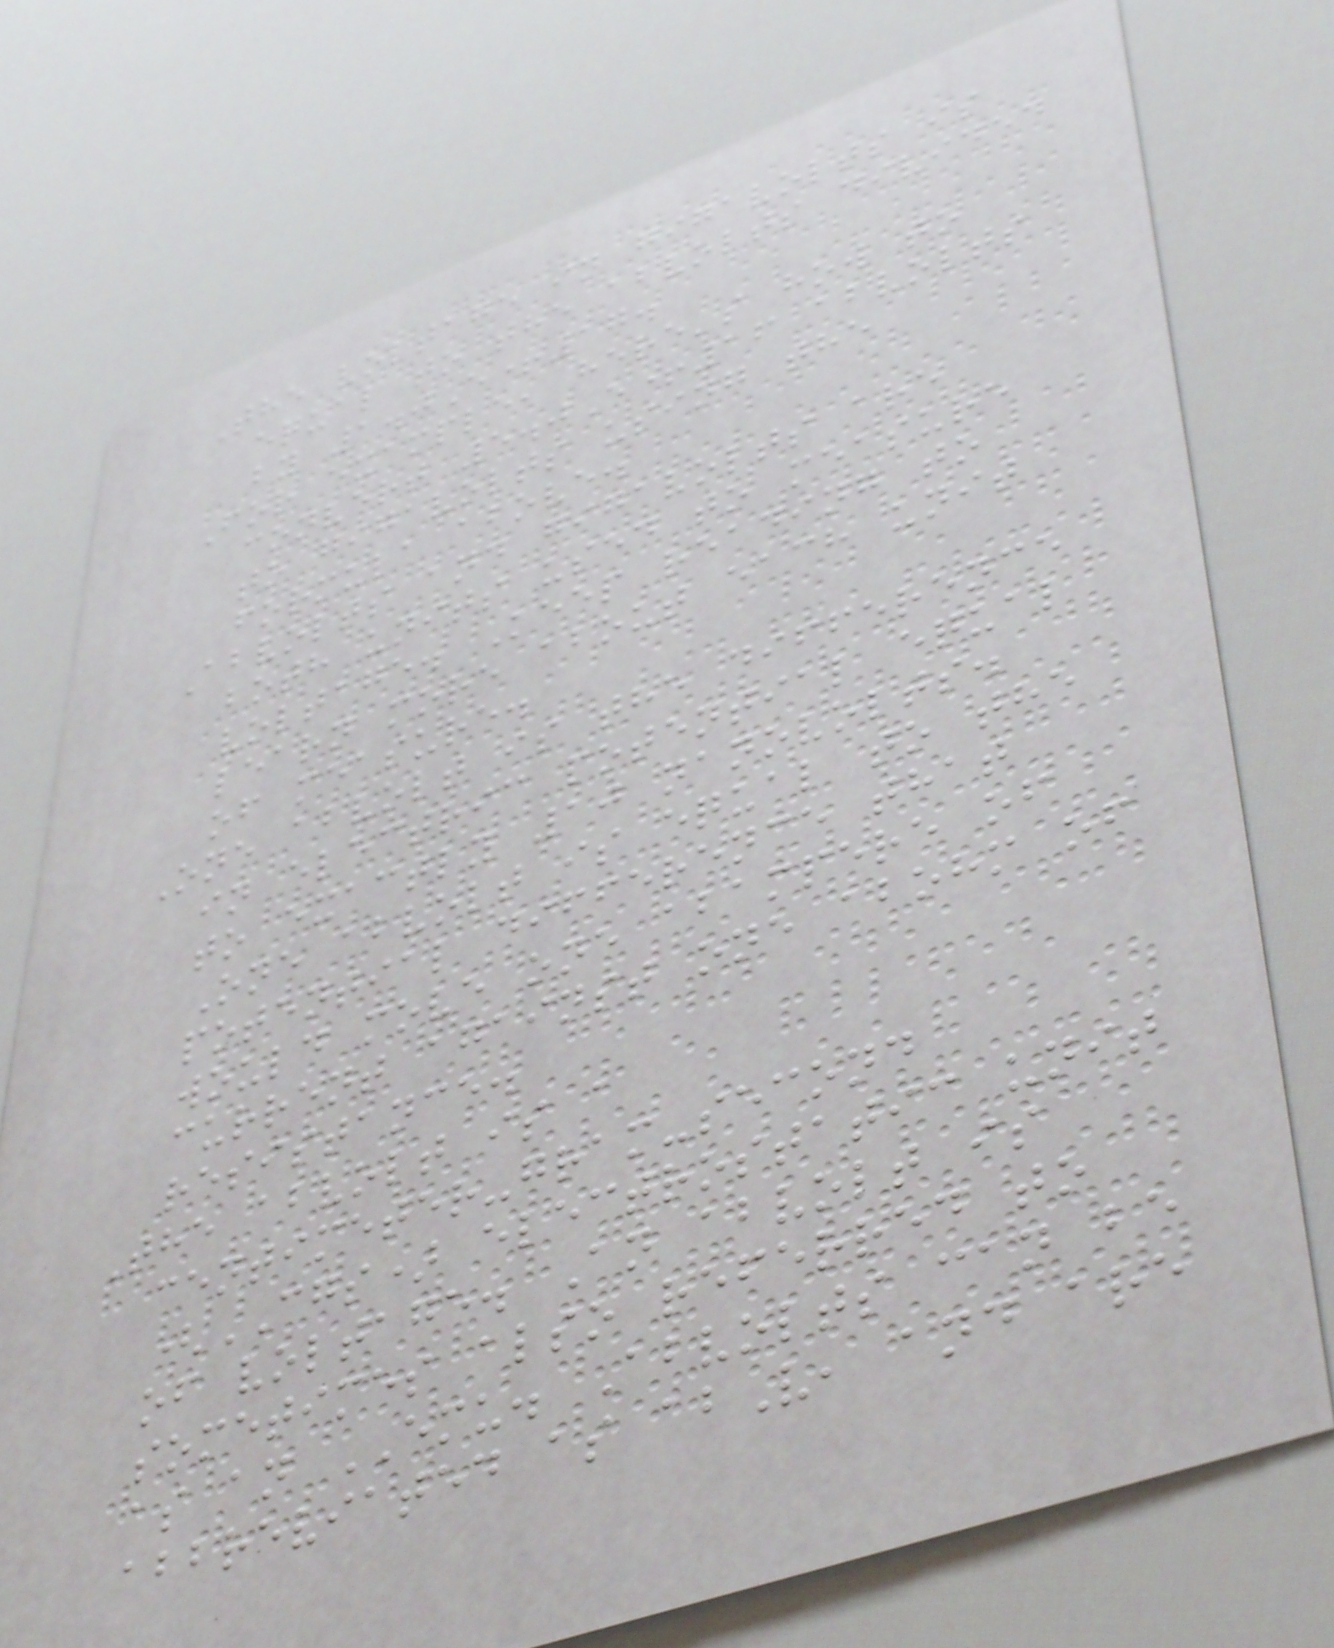The voltage in gigavolts is
equal to the abvolts divided
by 1.0E+17.
For example, here's how to
convert 5.0E+16 abvolts
to gigavolts using the
formula above.
Abvolts and gigavolts are
both units used to measure
voltage. Keep reading to
learn more about each unit
of measure.
One abvolt is the difference
in electric potential equal
to exactly 10 nanovolts.
One abvolt is equal to the
potential difference that
would move one abampere of
current against one abohm of
resistance.
The abvolt is a
centimeter-gram-second
(CGS) electrostatic unit
of voltage. An abvolt is
sometimes also referred to
as an EMU. Abvolts can be
abbreviated as abV, and are
